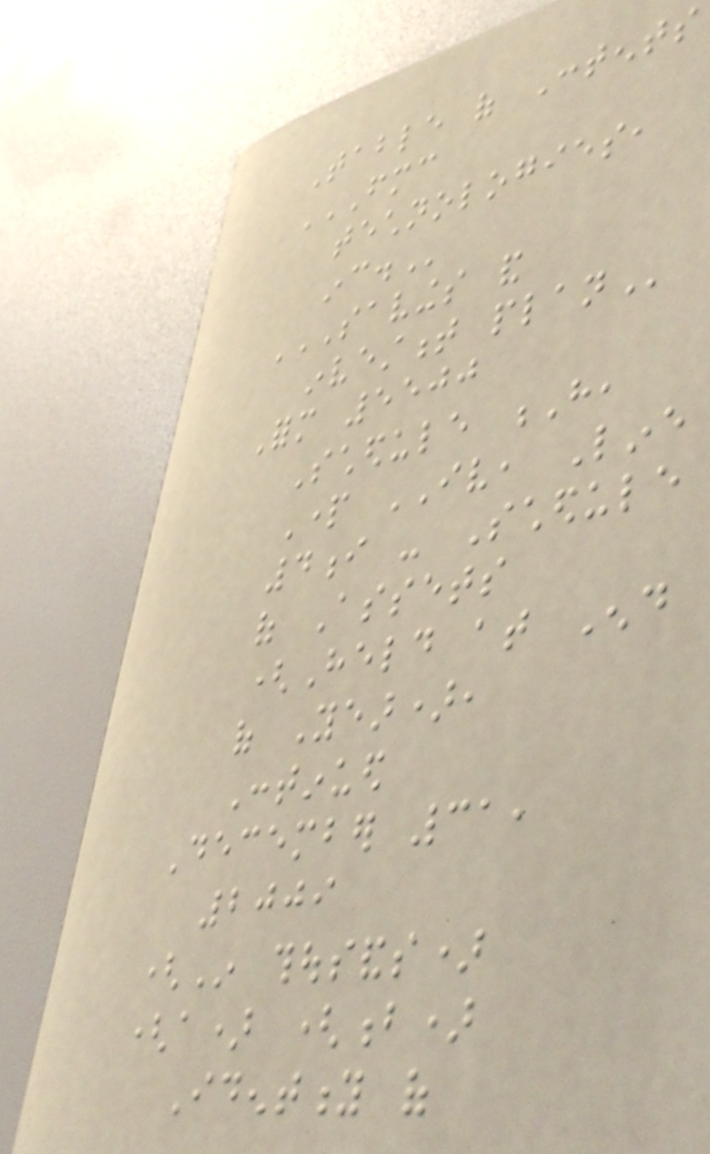Table of Contents
FMC
TECHNOLOGIES,
INC.
SAVINGS AND
INVESTMENT PLAN
Form 5500
Schedule H,
Part IV, Line
4i - Schedule
of Assets
(Held at End
of Year),
Continued
December 31,
2009
(In thousands)
(a) (b)
Identity of
